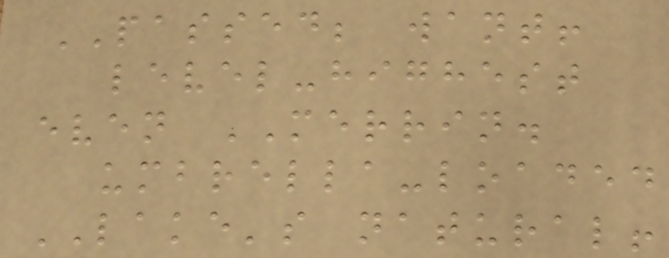PASSED; want!
level-highest
even MERRIN.
umbrella-loaded
LAKE's natural!
